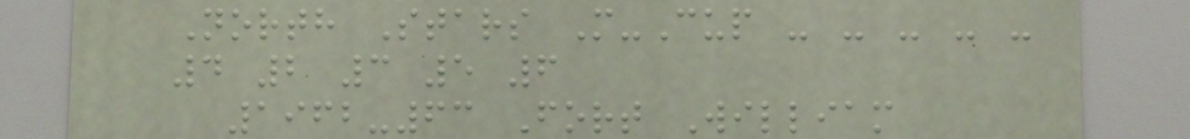North Stars M-Cup - - - - -
4 2 3 5 6
1962-63 Fort William
